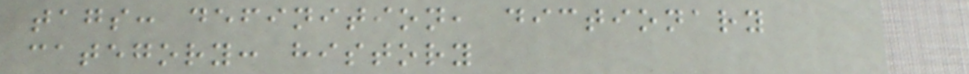tags: definition, dictionary
category: history
